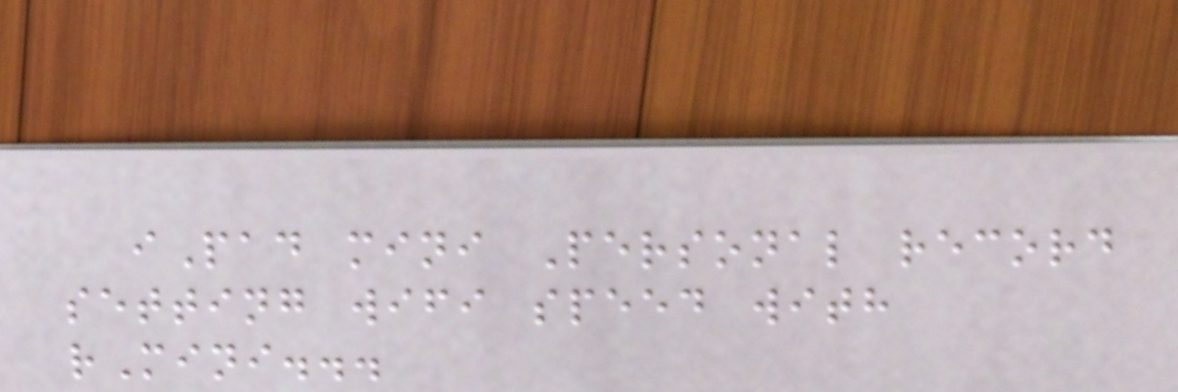iPad mini Personal record
setting wifi speed with
rMini...
